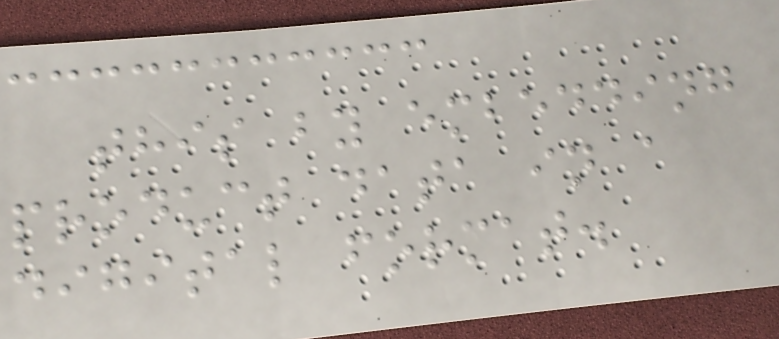this by embedding
product data in a
digital format.
